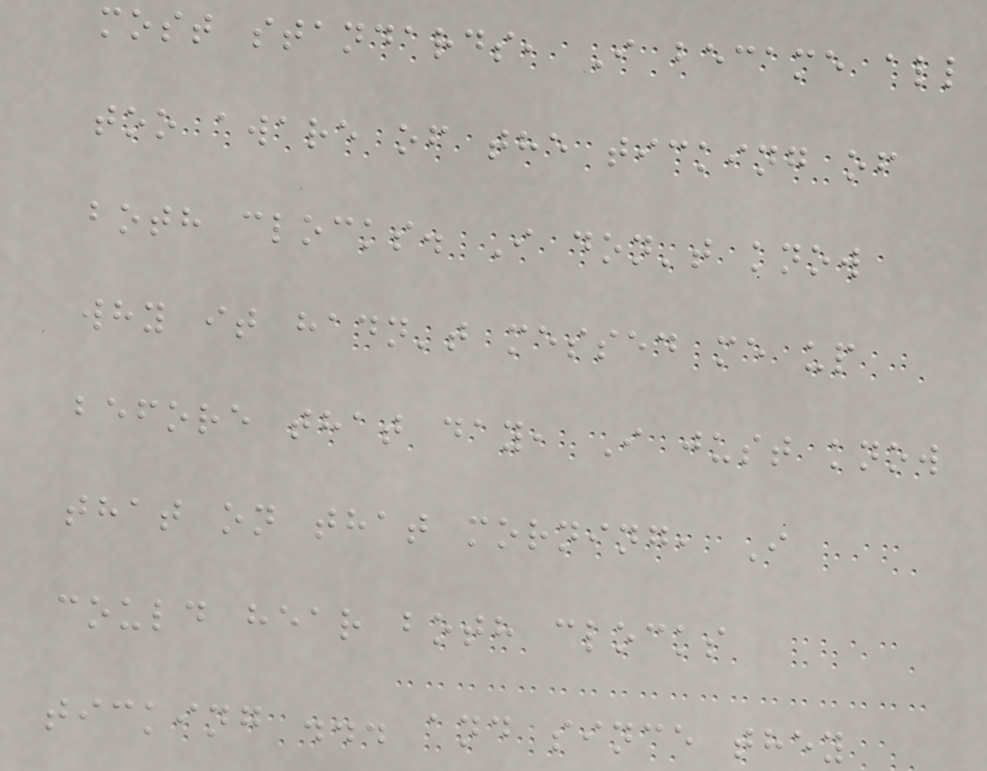most standards, I became all
too aware of the ticking of
both clocks. I don't know
why it hadn't messed me up
before that day, I just know
that on that morning, I
could hear both clocks
ticking ... and since they
